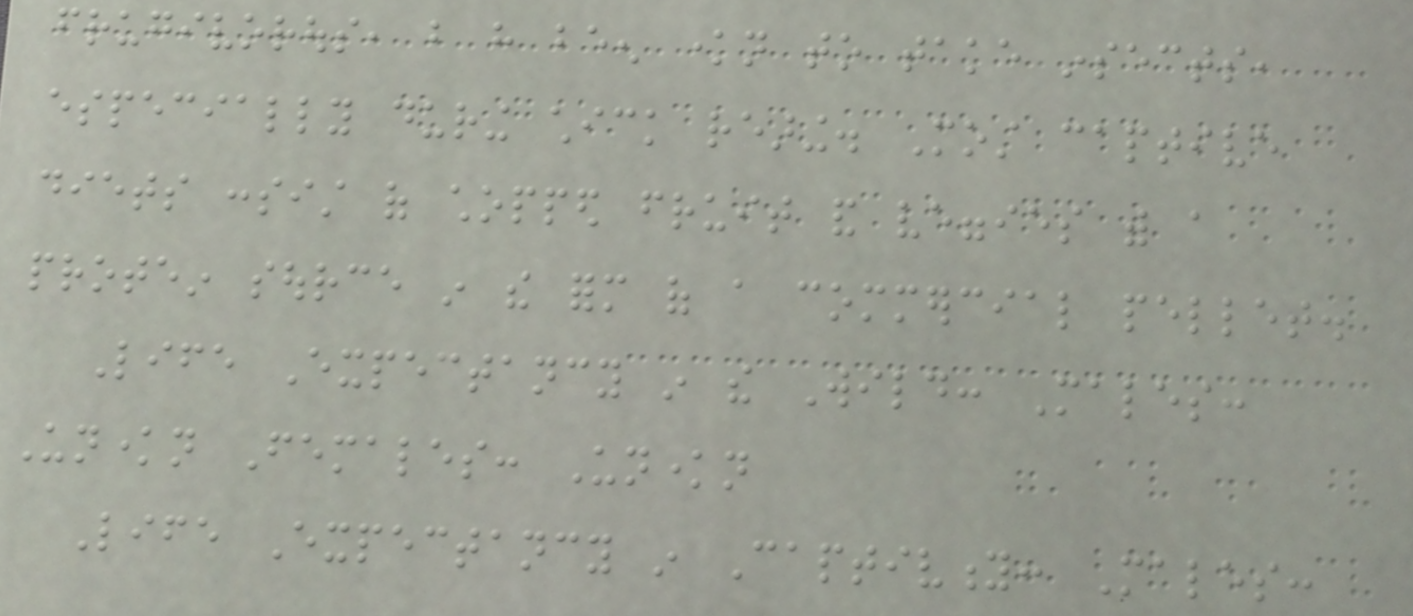frugivorous, but have been known to take insects,
especially during chick rearing. Most captive
diets consist of chopped fruit and veggies with a
protein source in the form of a commercial pellet.
Life Expectancy in the Wild: Males:
Unknown Females: Unknown
Life Expectancy in Captivity: Males:
